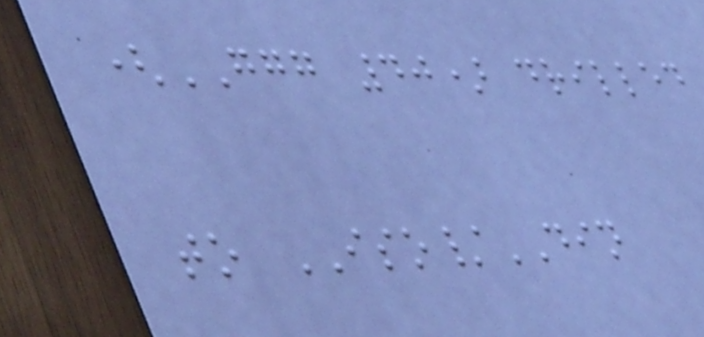(GGG 40) drilled
to ISO/DIN
